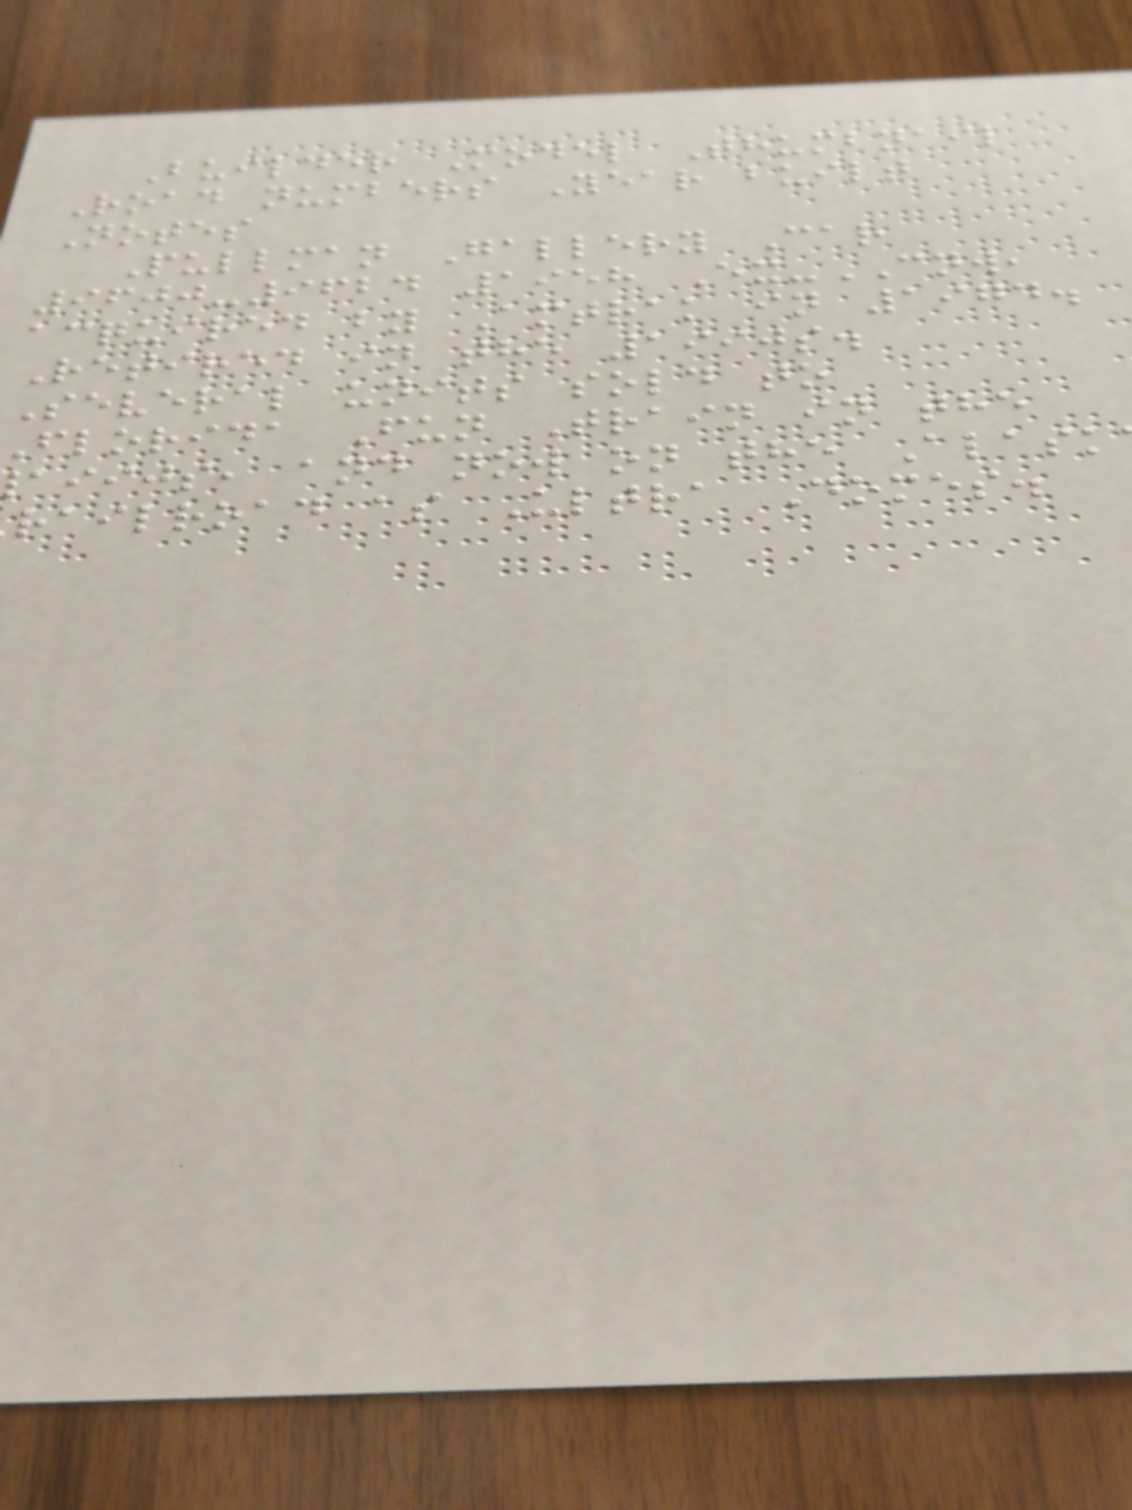Builder Model Thumbnail
Road numbers Year built
Notes
Pullman Gallery Car
9600-9624 1958 Ex-CNW,
acquired by Amtrak in 1974.
Retired in the 1990s.
Several units sold to
florida Fun Train in the
aiijs, and now on the Alask
railroad as Ultra Domes.
